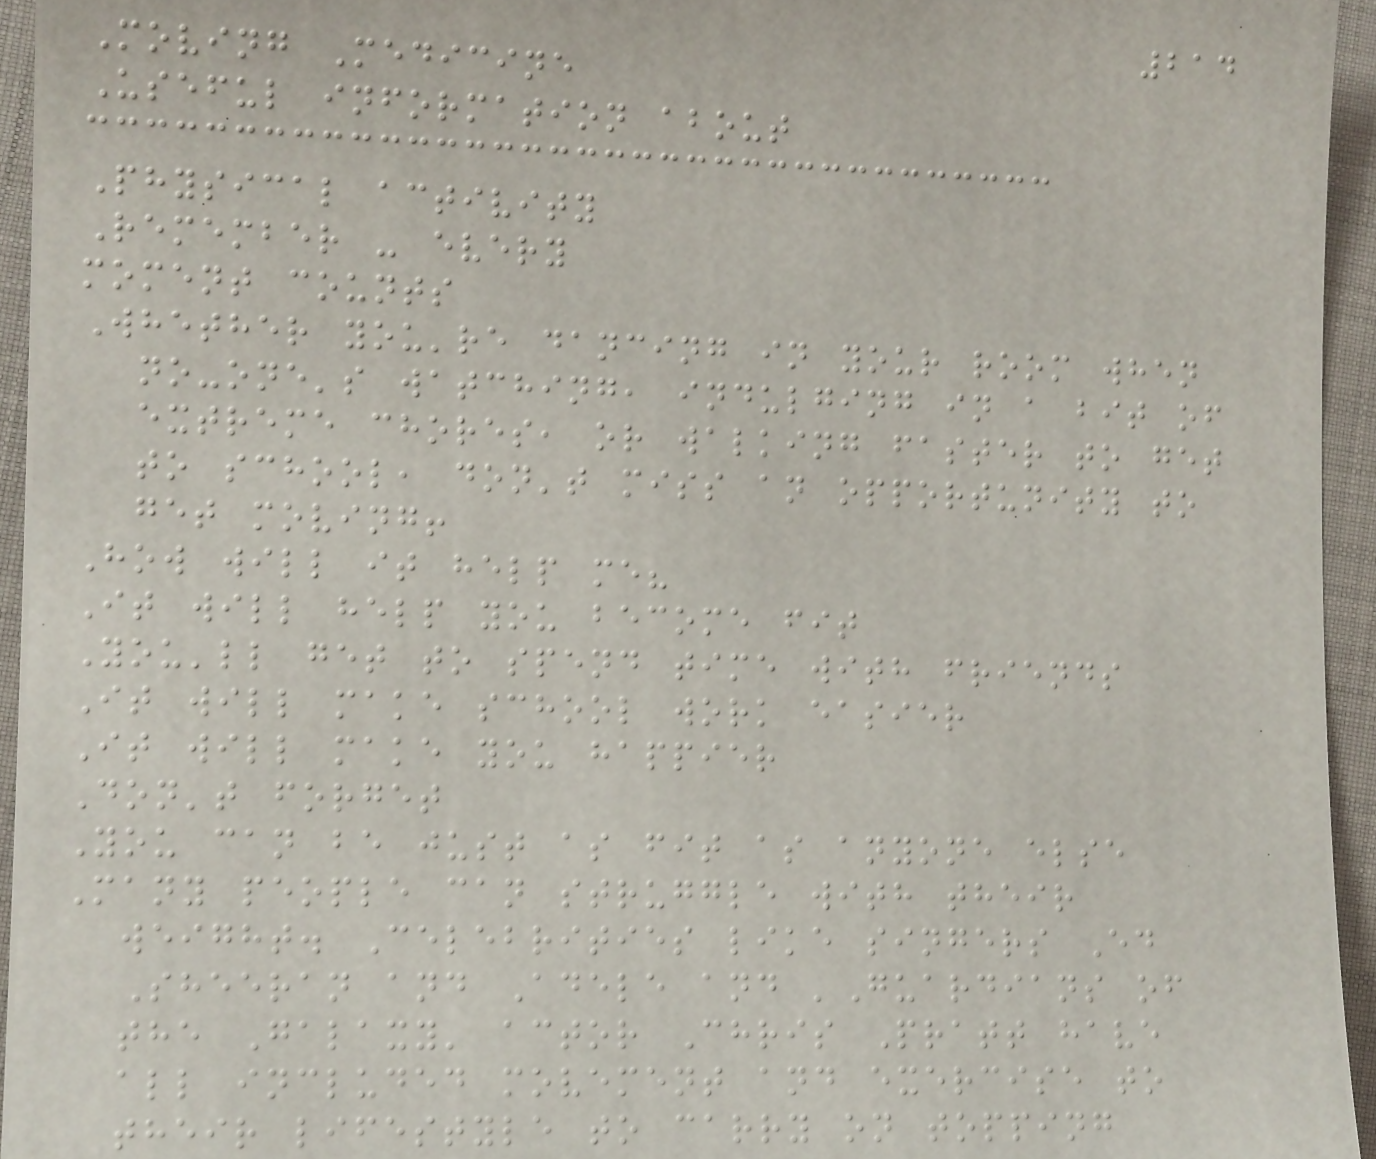214
Moving Medicine
Useful information about
Physical activity
Remember - every
moment counts
Whether you're dancing in your room when
no-one's watching, indulging in a bit of
extreme chores, or walking faster to get
to school, don't miss an opportunity to
get moving!
How will it help me?
It will help you become fit
You'll get to spend time with friends
It will make school work easier
It will make you happier
Don't forget
You can be just as fit as anyone else
Many people can struggle with their
weight. Celebrities like singers Ed
Sheeran and Adele and 'Guardians of
the Galaxy' actor Chris Pratt have
all included movement and exercise to
their lifestyle to carry on topping
